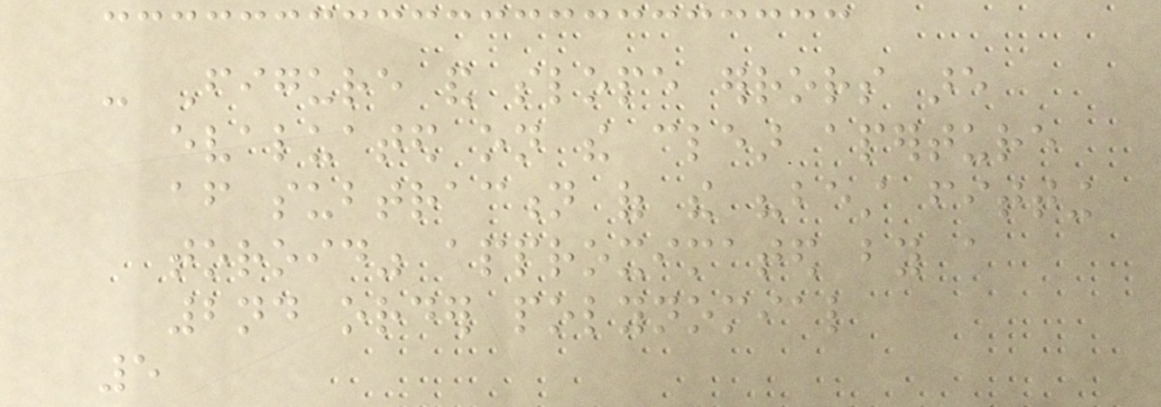- Figure and slope errors are
evaluated on the clear aperture
after subtraction of the "best fitting
toroid" approximated by a
2nd order polynomial
5
